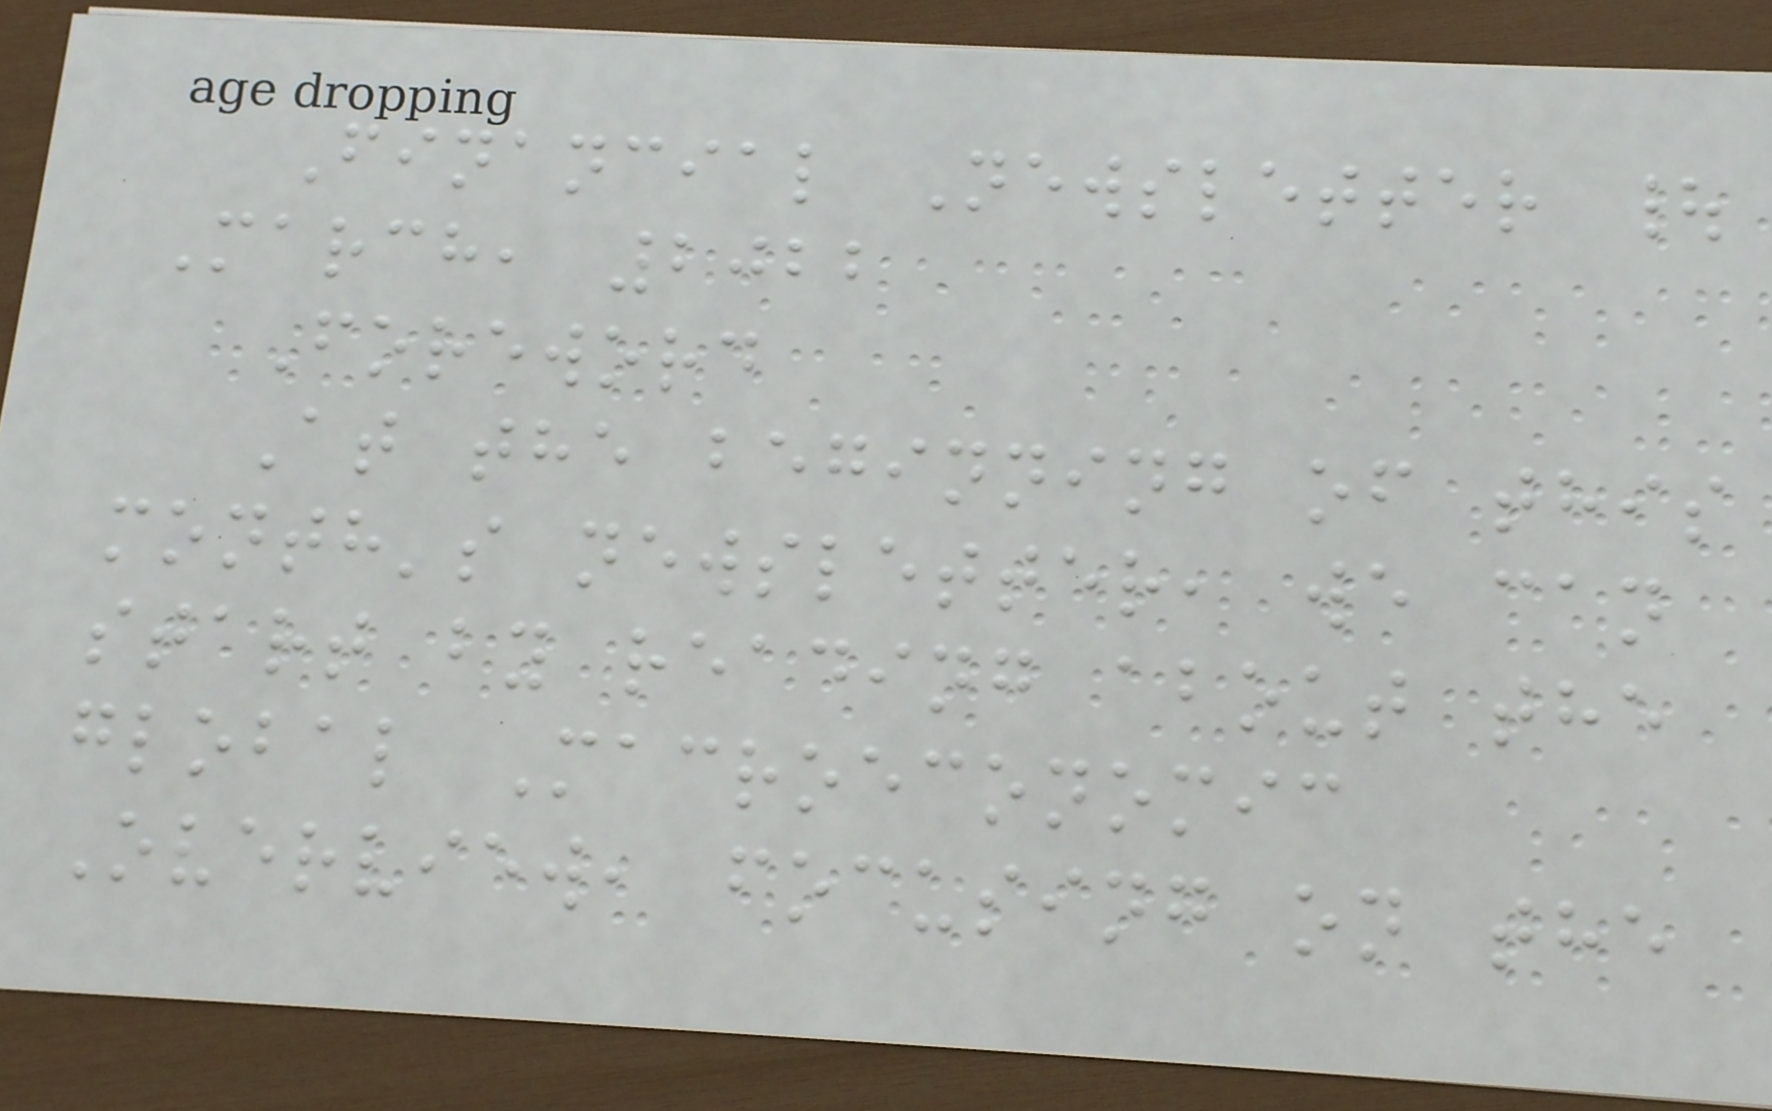Financial Newsletter |
March, 2022
Foreword
At the beginning of this
month's newsletter, we can
start by reading about the
global Macroeconomic
Overview, focusing on the
